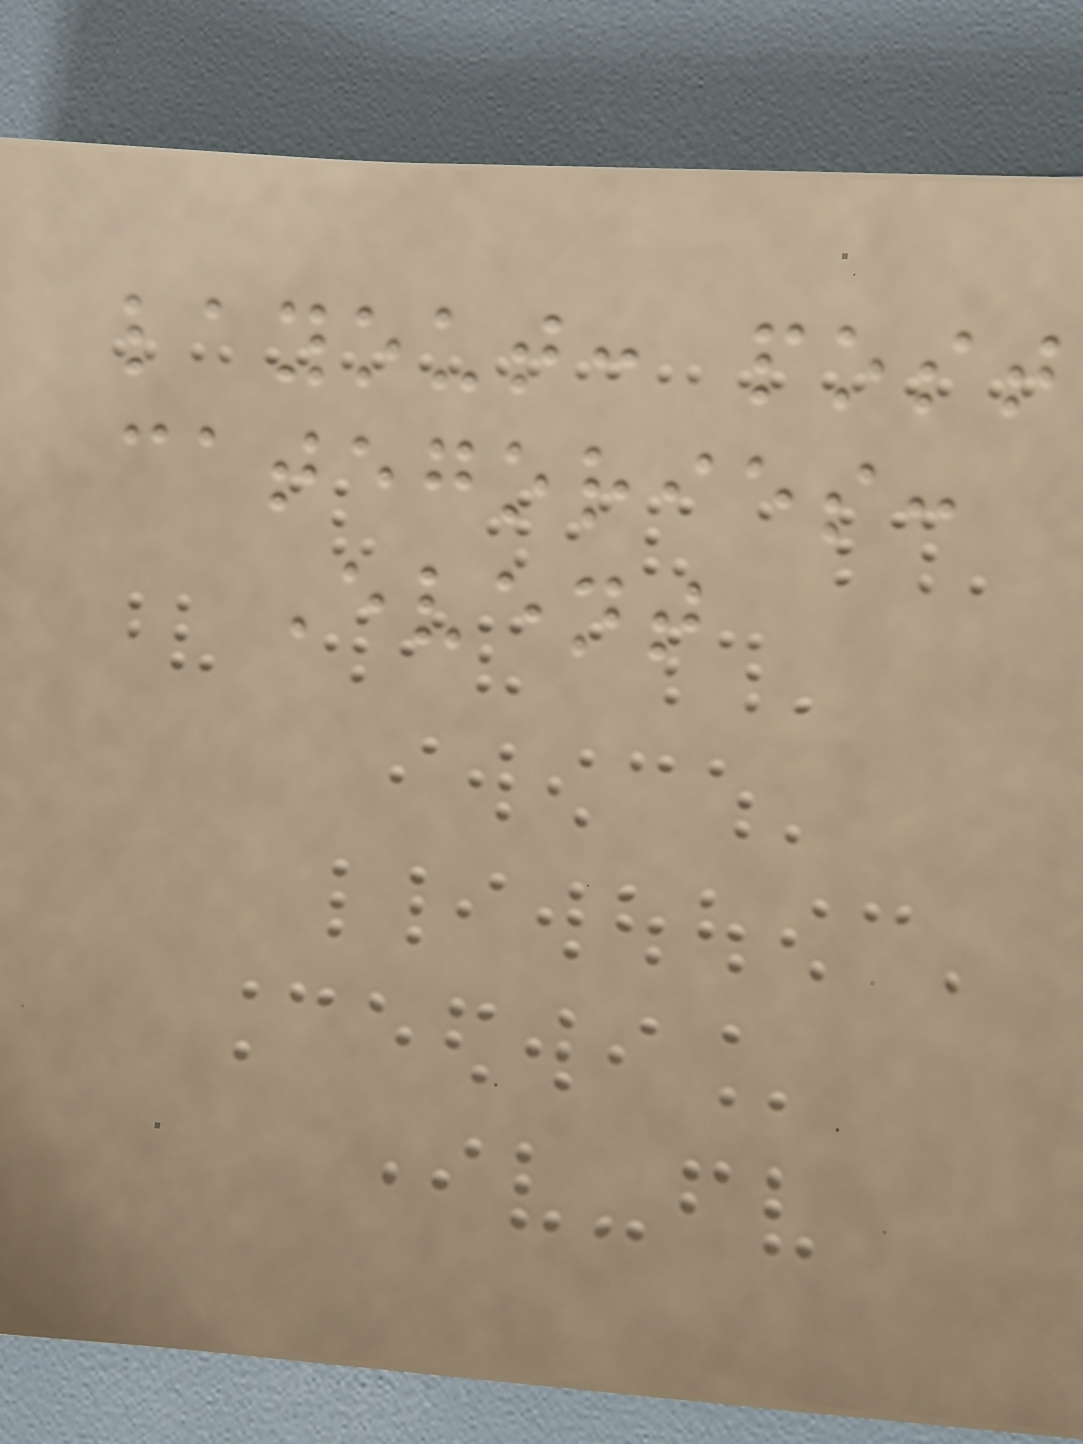layout: post
categories:
Event
